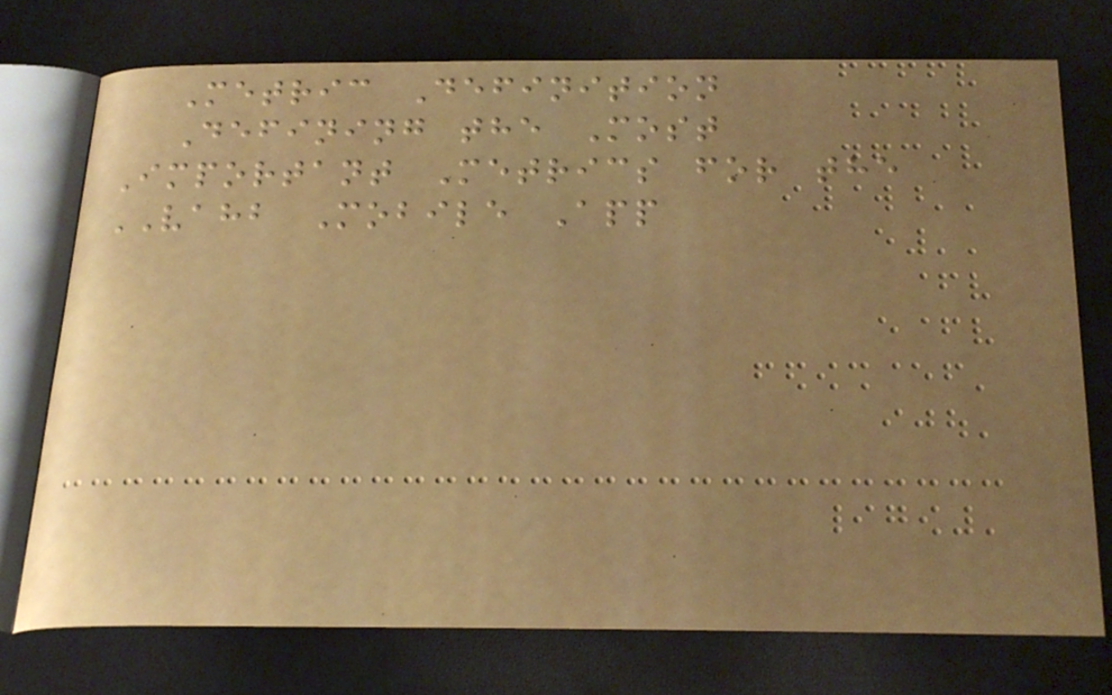Metric Definition
Defining the Most
Important Metrics for the
VAHB Mobile App
